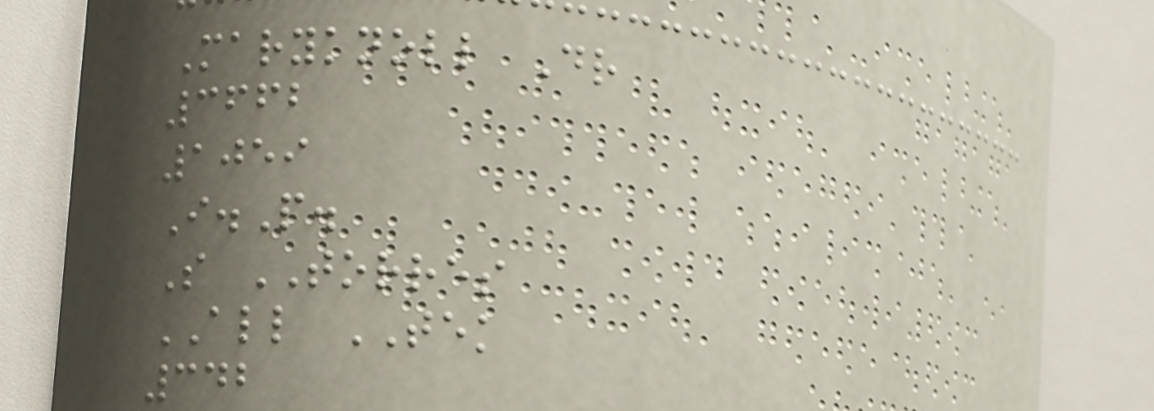Maryknoll Dr
3662
1059
I.P.
S TORRES
ALL TEK
342
